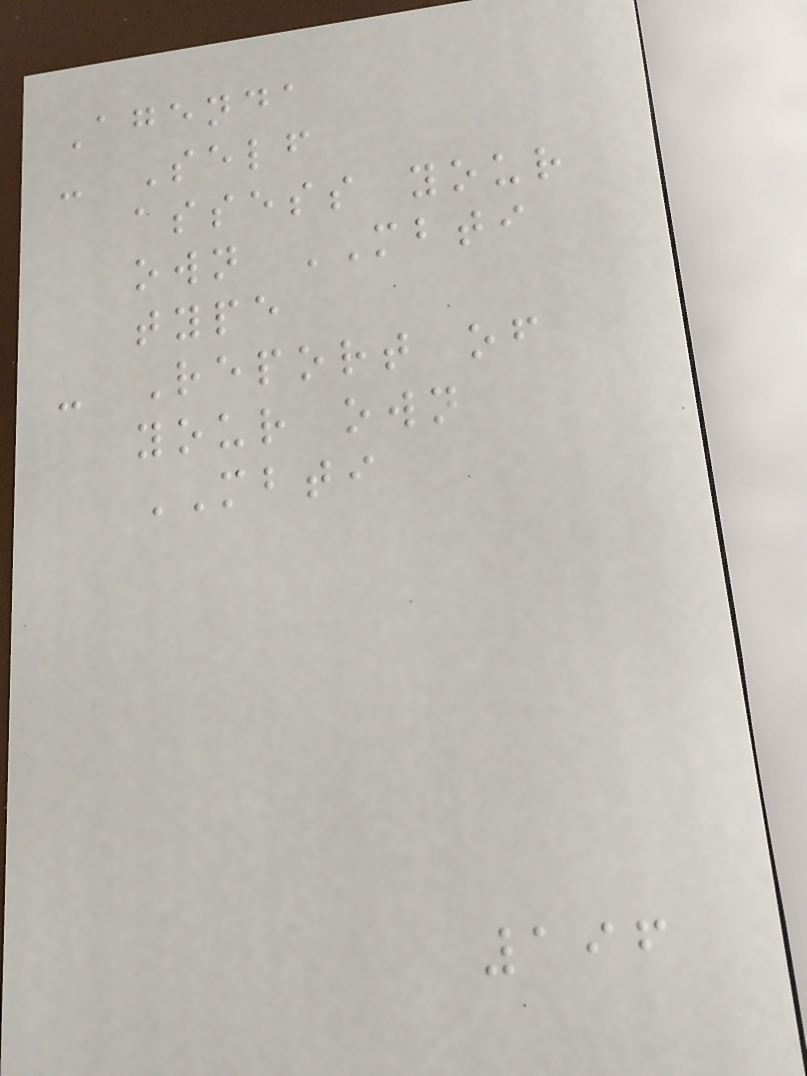Agenda
- Self
assess your
own MBTI
type
- Report of
your own
MBTI
196
